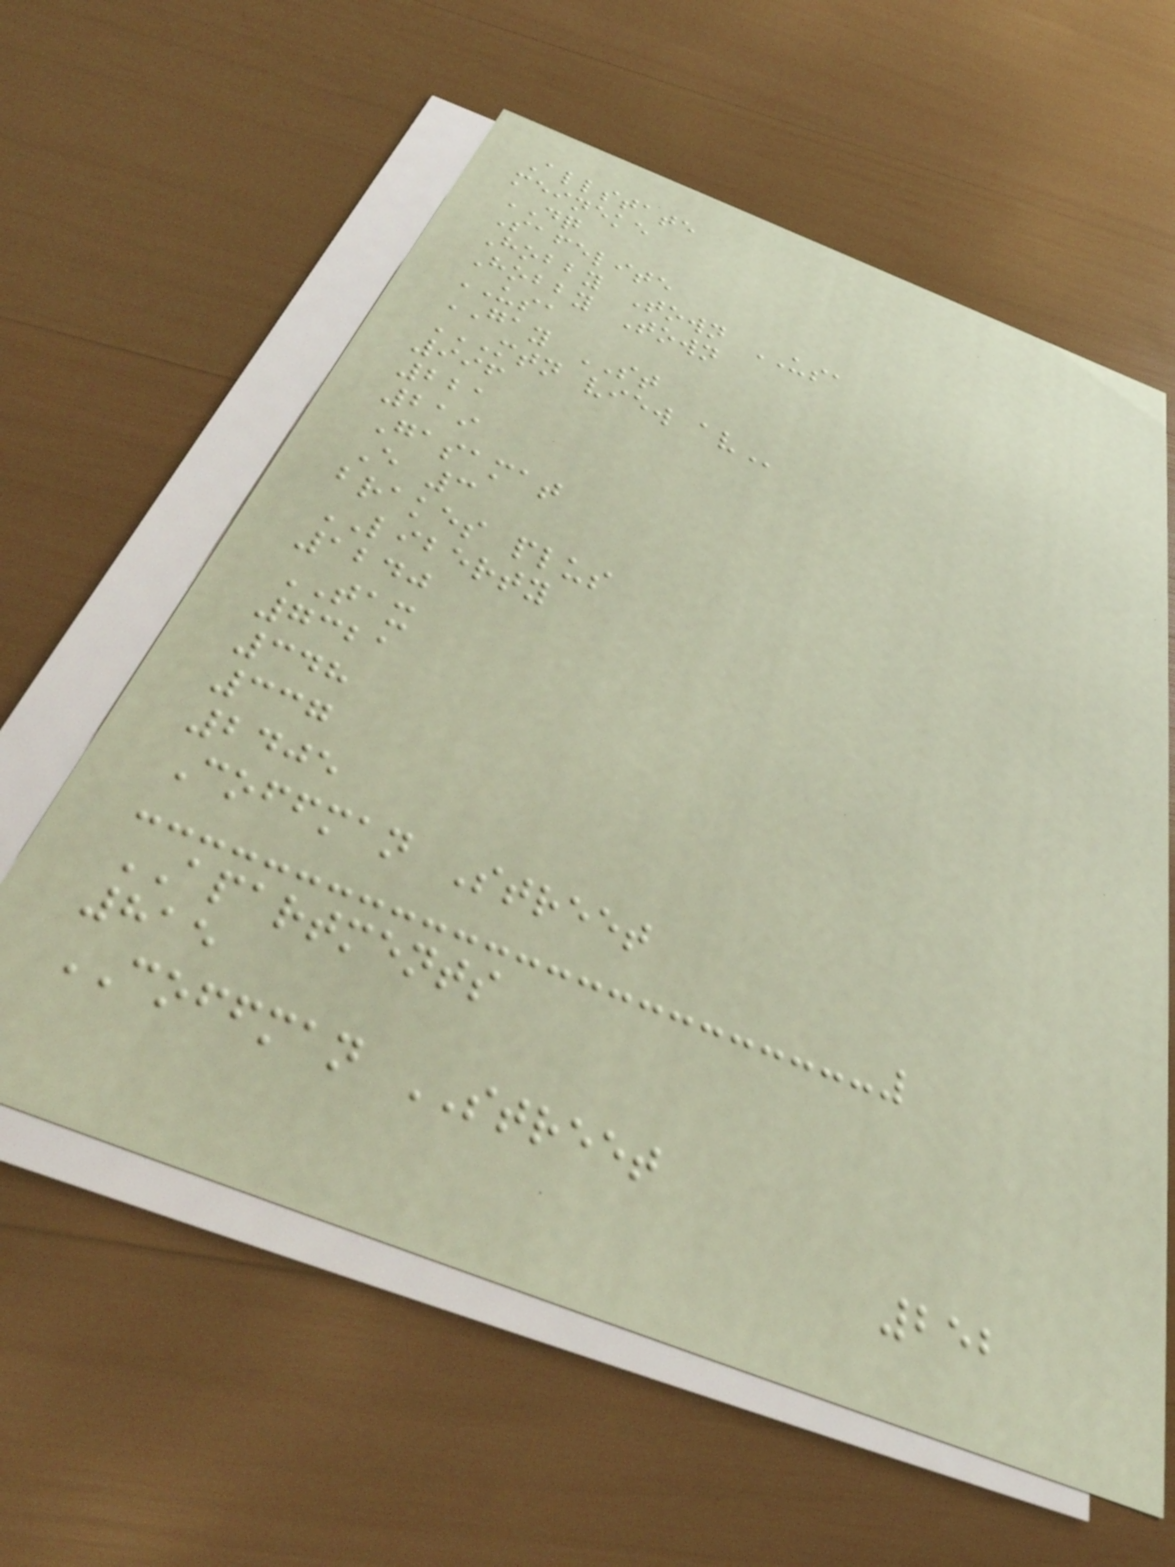Allstate
meineke
DQ
Safelite
Hobby Town USA
Hobby Town
USA
GAY ST
MTN VIEW AV
996
221
219
Gasamat
E 3
brakes plus
LIBERTY
1240
TAX
7321
348
337
2405
Coffman Street
APARTMENTS
815
COFFMAN STREET
252
